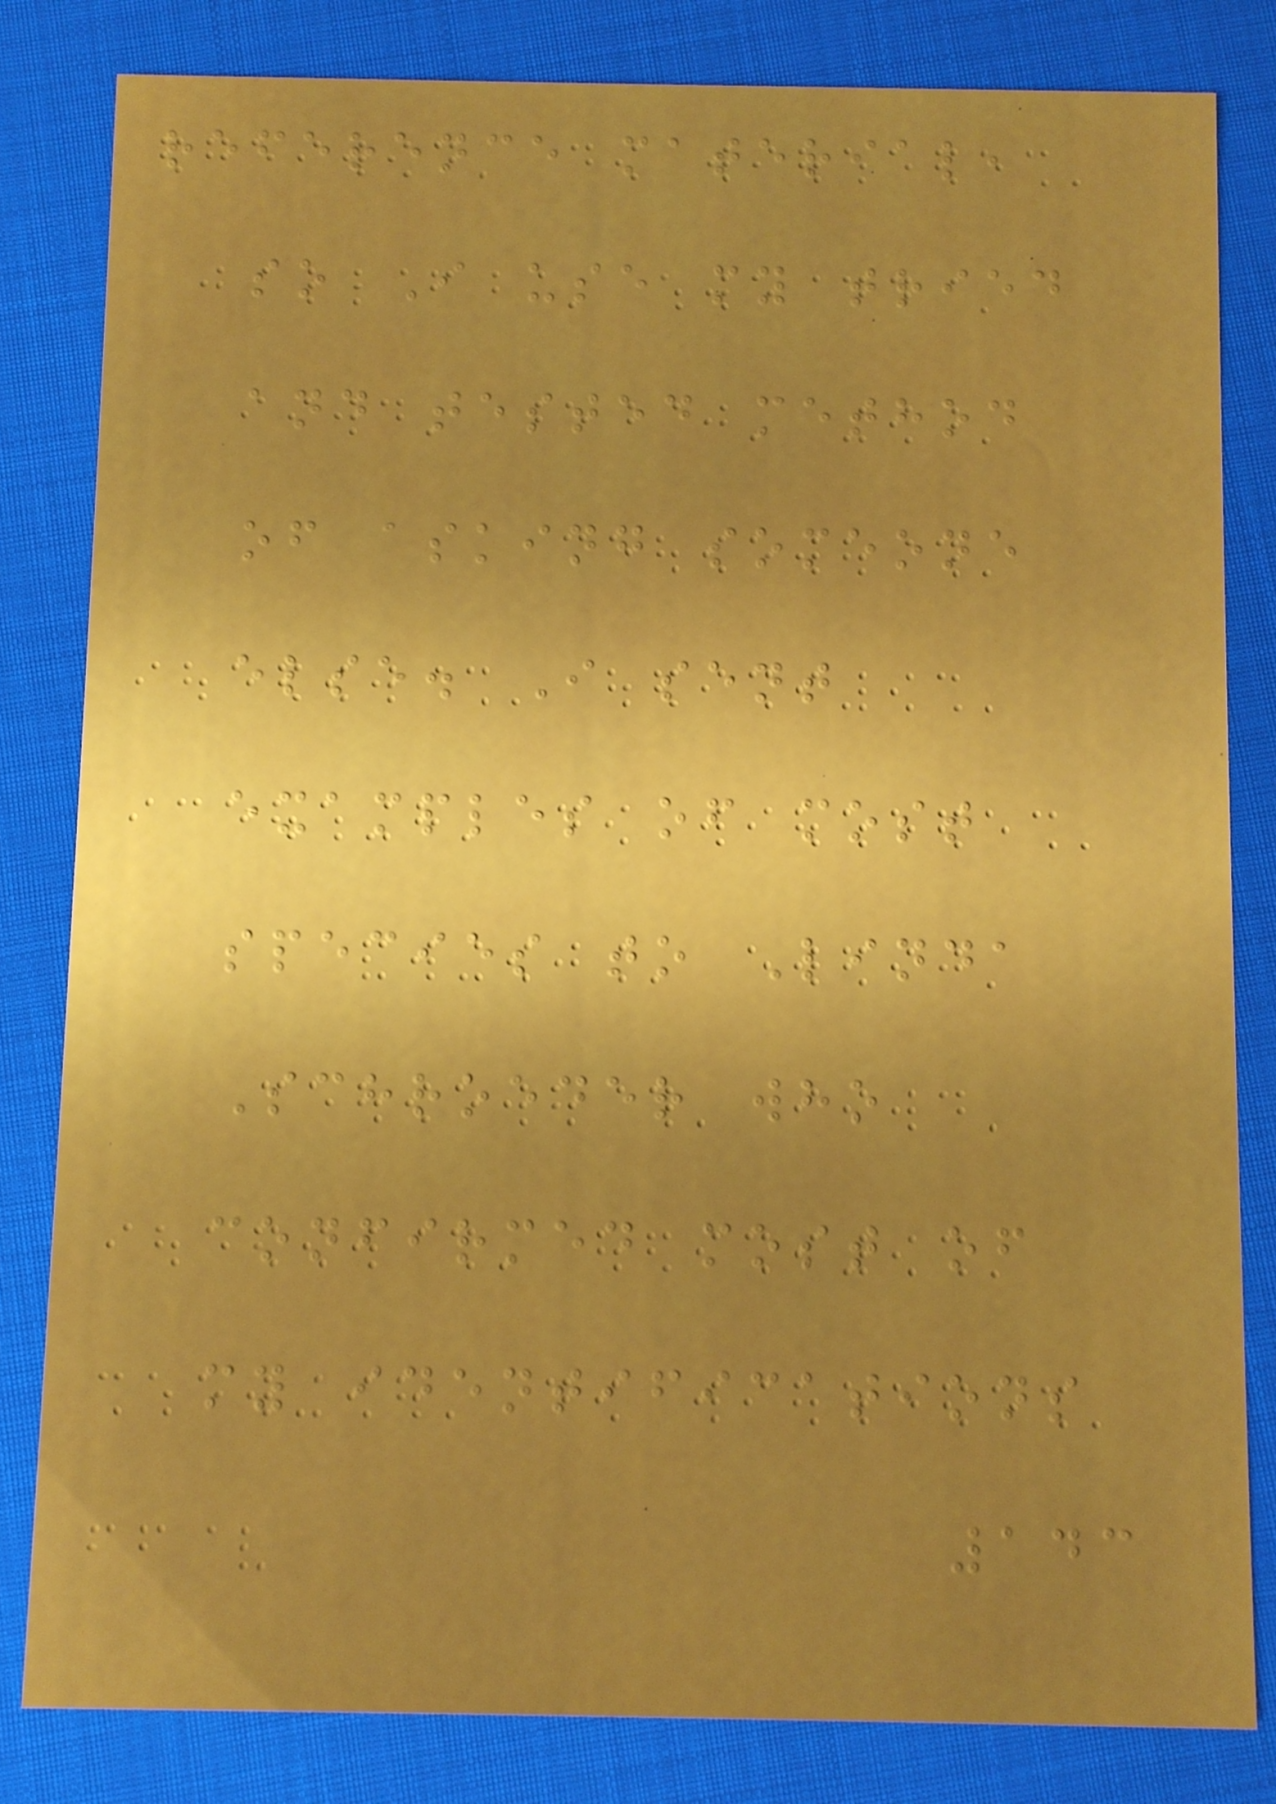reference material,
so I use my tried
and tested method
of asking someone
else. I sent
examples of most
species to Linda
Schroeder who
confirmed most of
my identifications
143
